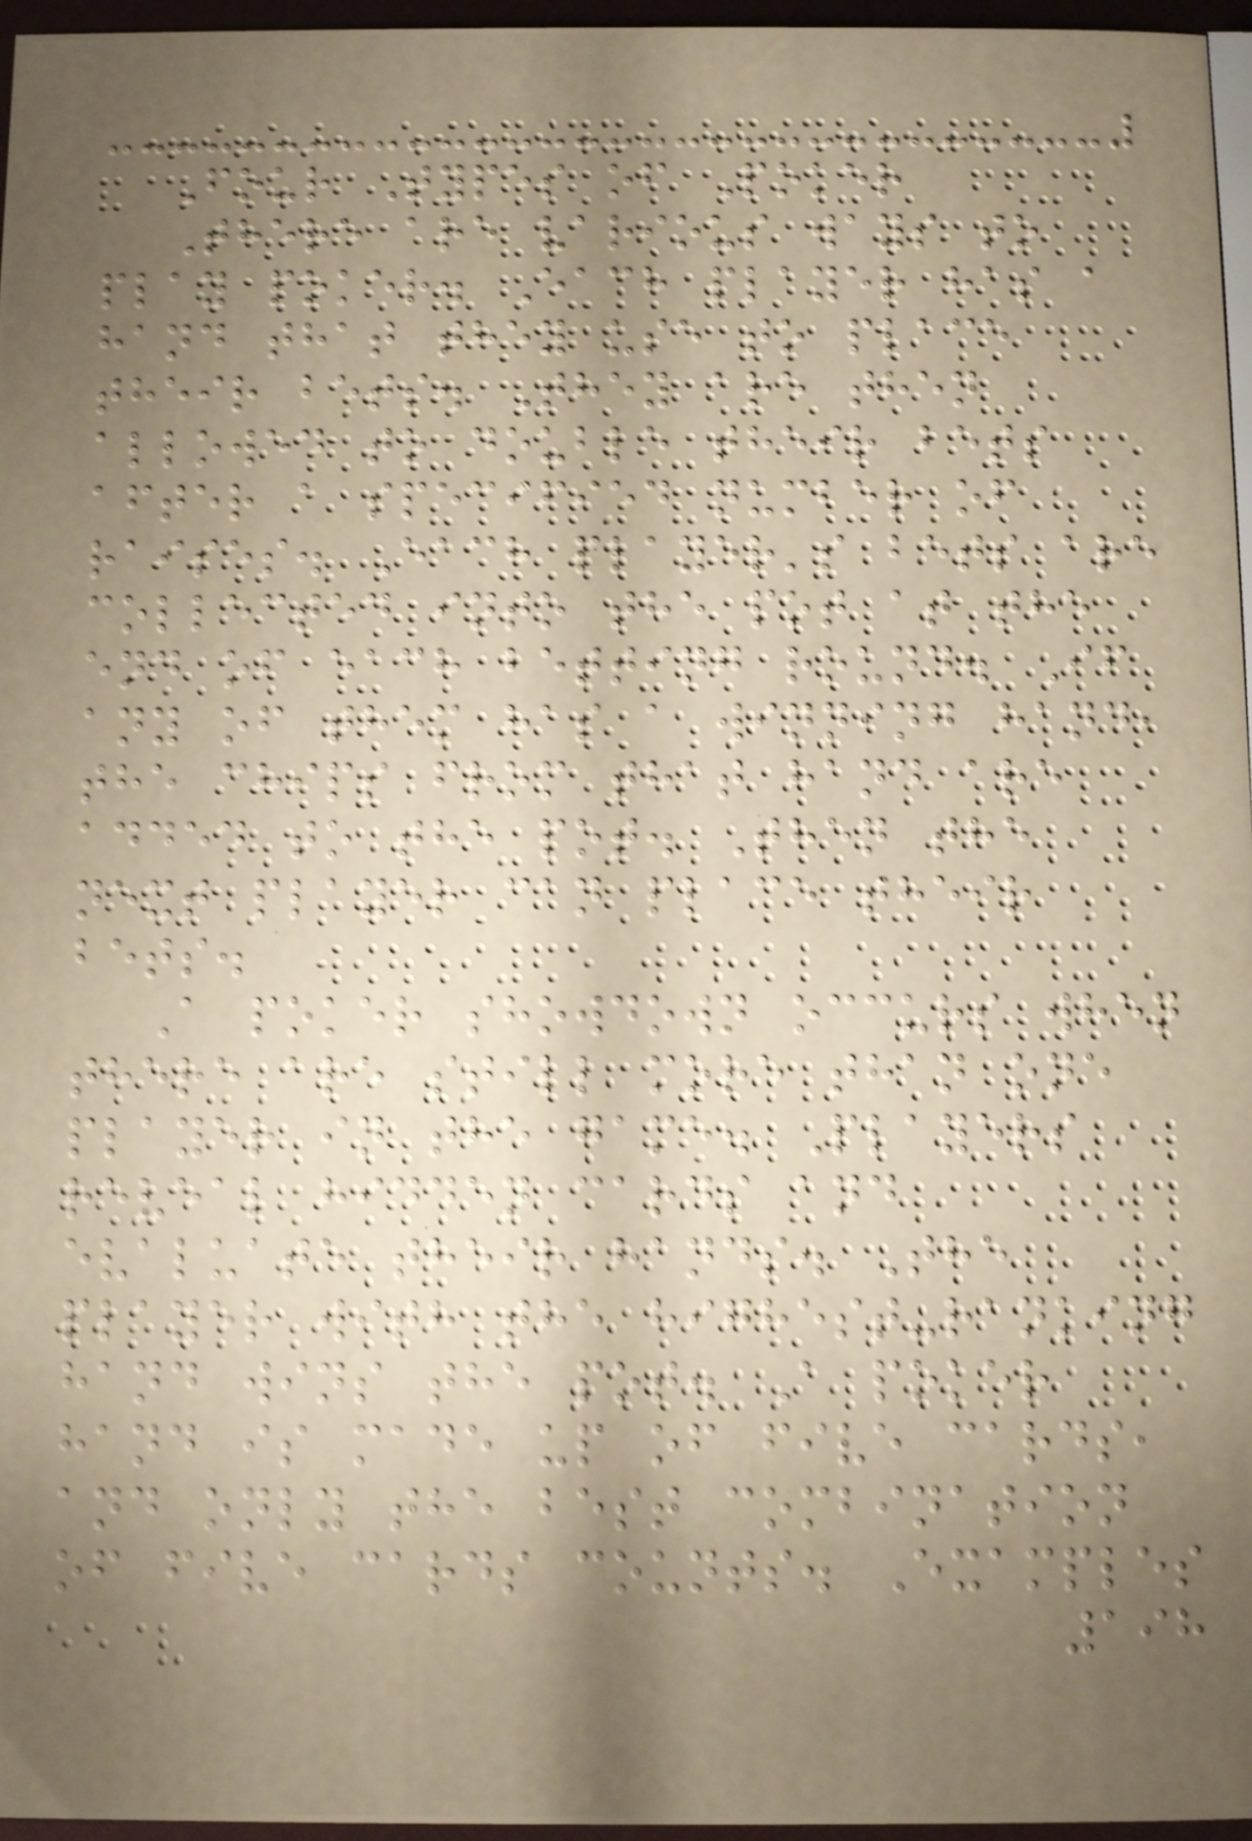Four Types of Poker
There are various ways to
play poker. Each player has a
hand that they use to place
their bets. They are then
allowed to double their bets
after a specified number of
raises. Each player's bets are
collected into the pot at the
end of each betting round. If
any of them has a winning hand,
the chips from that hand are
added to the pot. Then the
next player can place their
bets.
A poker showdown occurs when
there are still more than one
player in the game. Players
reveal hidden cards and
evaluate their hands. The
player with the highest-ranking
hand wins the pot. A poker
hand is made up of five cards,
and only the best combination
of five cards counts. Examples
198
